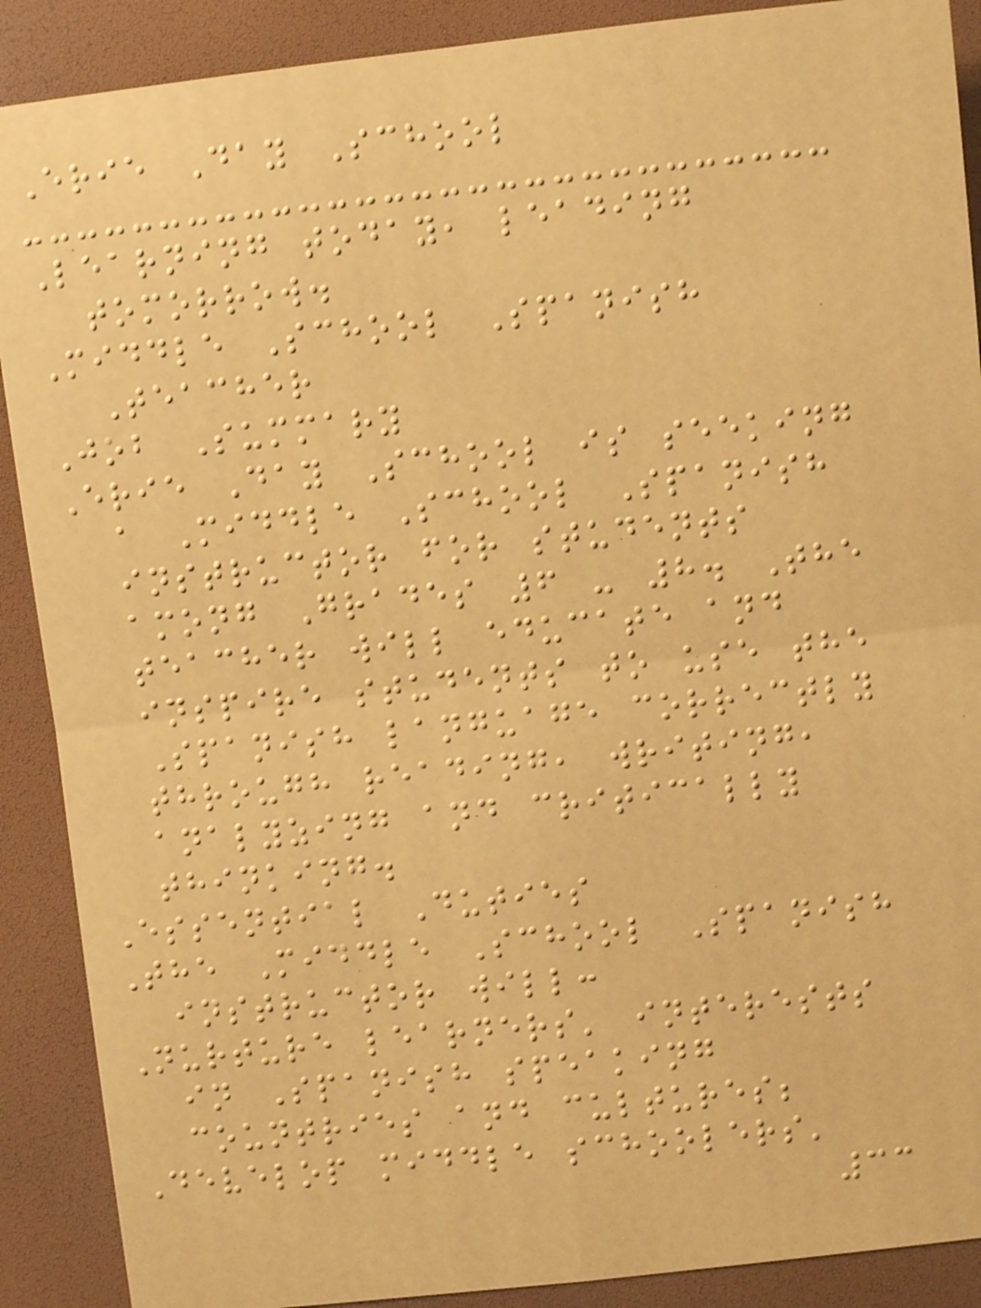Erie Day School
Learning today, leading
tomorrow.
Middle School Spanish
Teacher
Job Summary
Erie Day School is seeking
a Middle School Spanish
instructor for students
among Grades 6 - 8. The
teacher will educate and
inspire students to use the
Spanish language correctly
through reading, writing,
analyzing and critically
thinking.
Essential Duties
The Middle School Spanish
instructor will:
Nurture learners' interests
in Spanish speaking
countries and cultures;
Develop middle schoolers'
33
